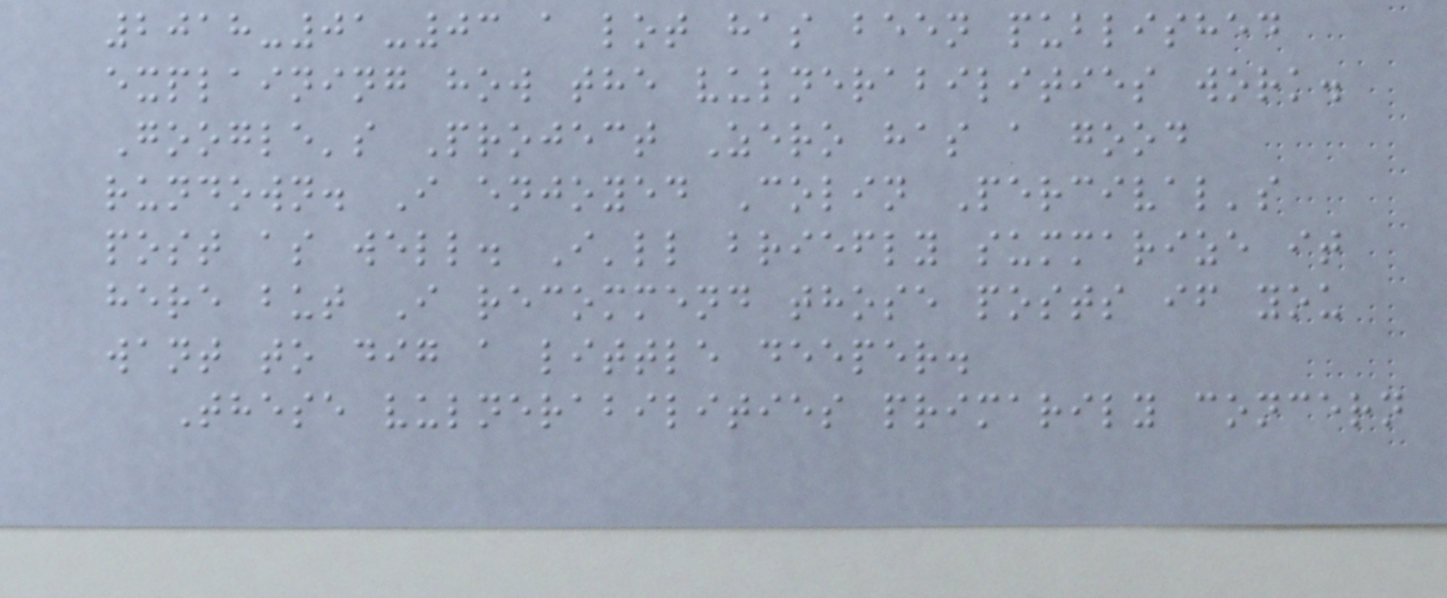2018-01-03 a lot has been published
explaining how the vulnerabilities work.
Google's Project Zero has a good
rundown. I enjoyed Colin Percival's
post as well. I'll briefly summarize it
here but I recommend those posts if you
want to dig a little deeper.
These vulnerabilities primarily concern
